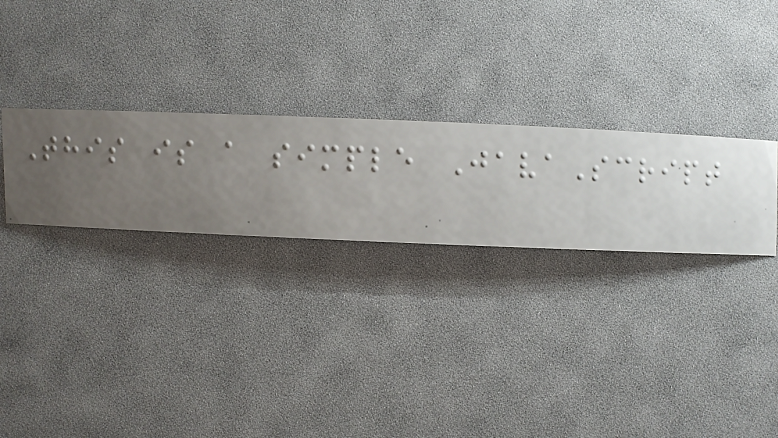This is a simple JavaScript
